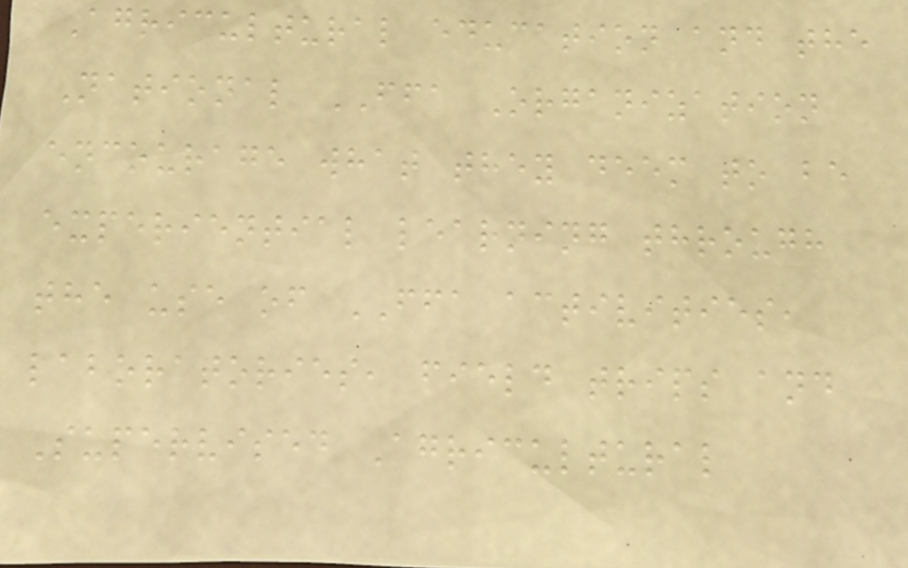Agricultural education and the
National FFA Organization
encourage what they deem to be
experiential learning through
the use of FFA activities,
laboratories, field trips and
Supervised Agricultural
